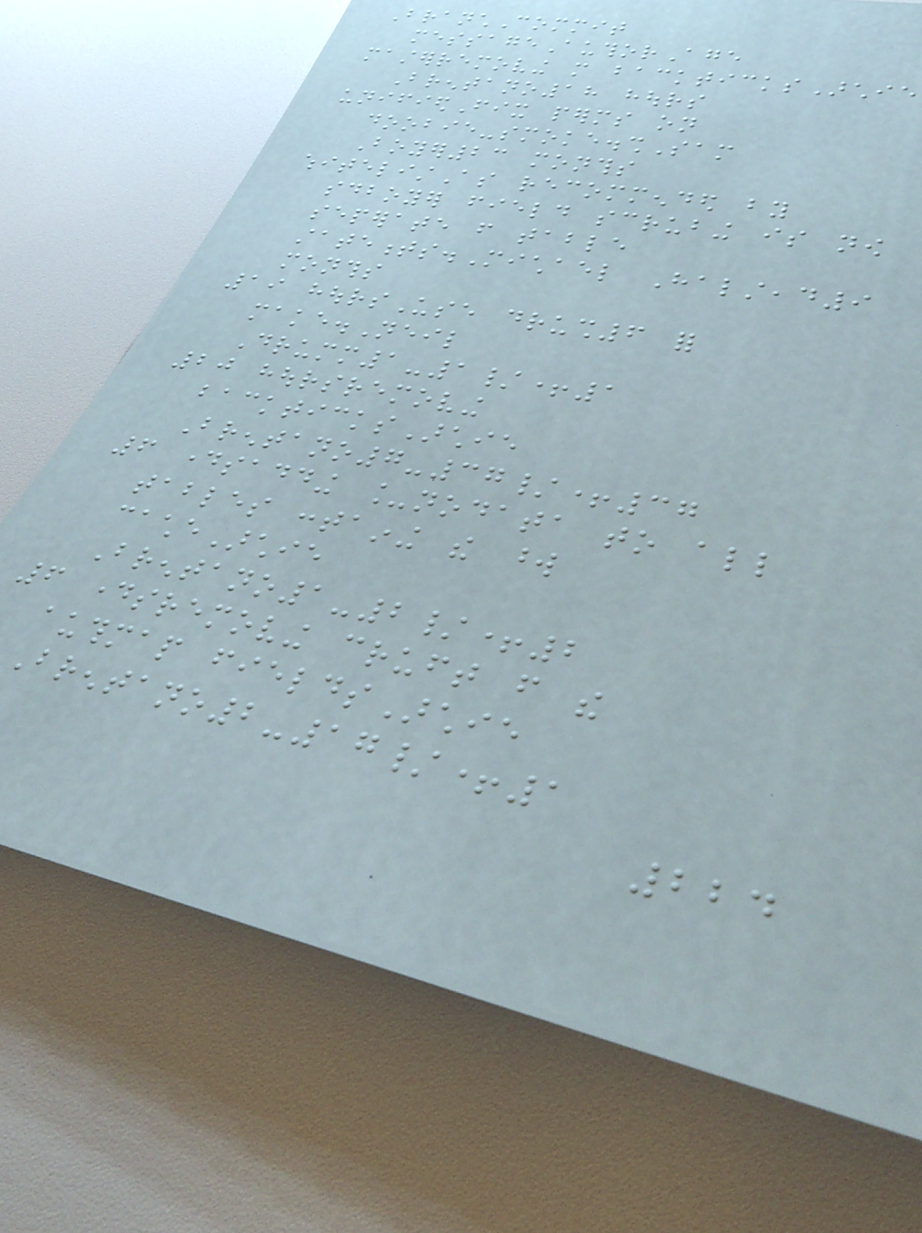BranchCommit
messageAuthorAge
masterremoving more backticksArchie
Brentano18 hours
unifiedFix perms on
doobie-smoke.shSam
Boyer23 months
whitelistAs recommended by
sdboyer field scrubing is now
seperate from table
statements.Michael Halstead9
months
19 hoursUse drush6 for
make.Neil
Drumm1-1/+1
20 hoursremoving
backticksArchie
Brentano7-37/+37
6 daysadding _nodata to all
tables containing the word
cacheArchie
Brentano1-2/+2
6 daysremoving cruft from the
authmap fieldsArchie
Brentano2-17/+1
224
